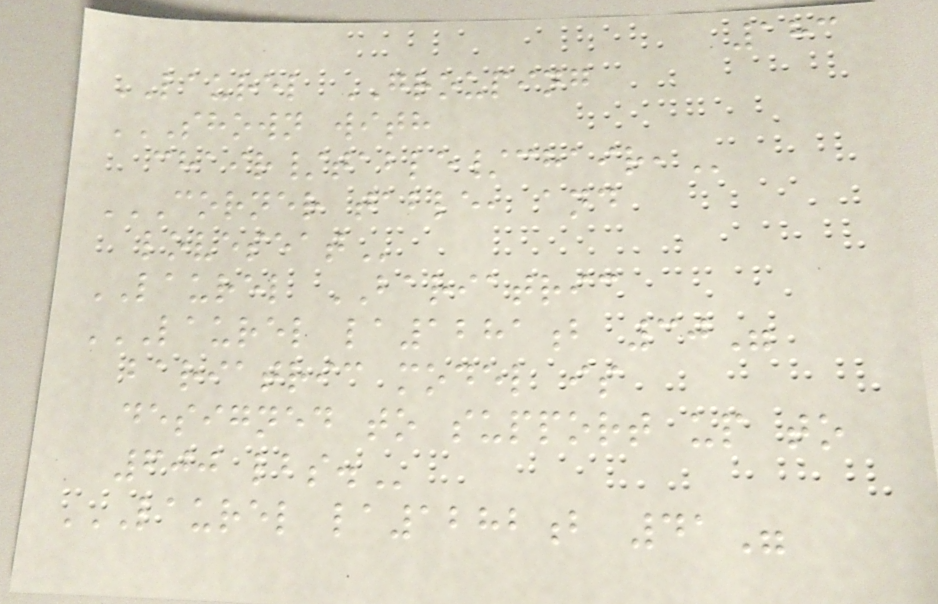183
LAUREL GROUPING
SHOWN WITH
CHAIR/TABLE/CHAIR,
CORNER TABLE, AND
LOVESEAT
LAUREL BARIATRIC
LAUREL LA1281B 30"
BARIATRIC MODEL IS
DESIGNED TO SUPPORT UP TO
600 LBS.
LAUREL LA1282B 41"
